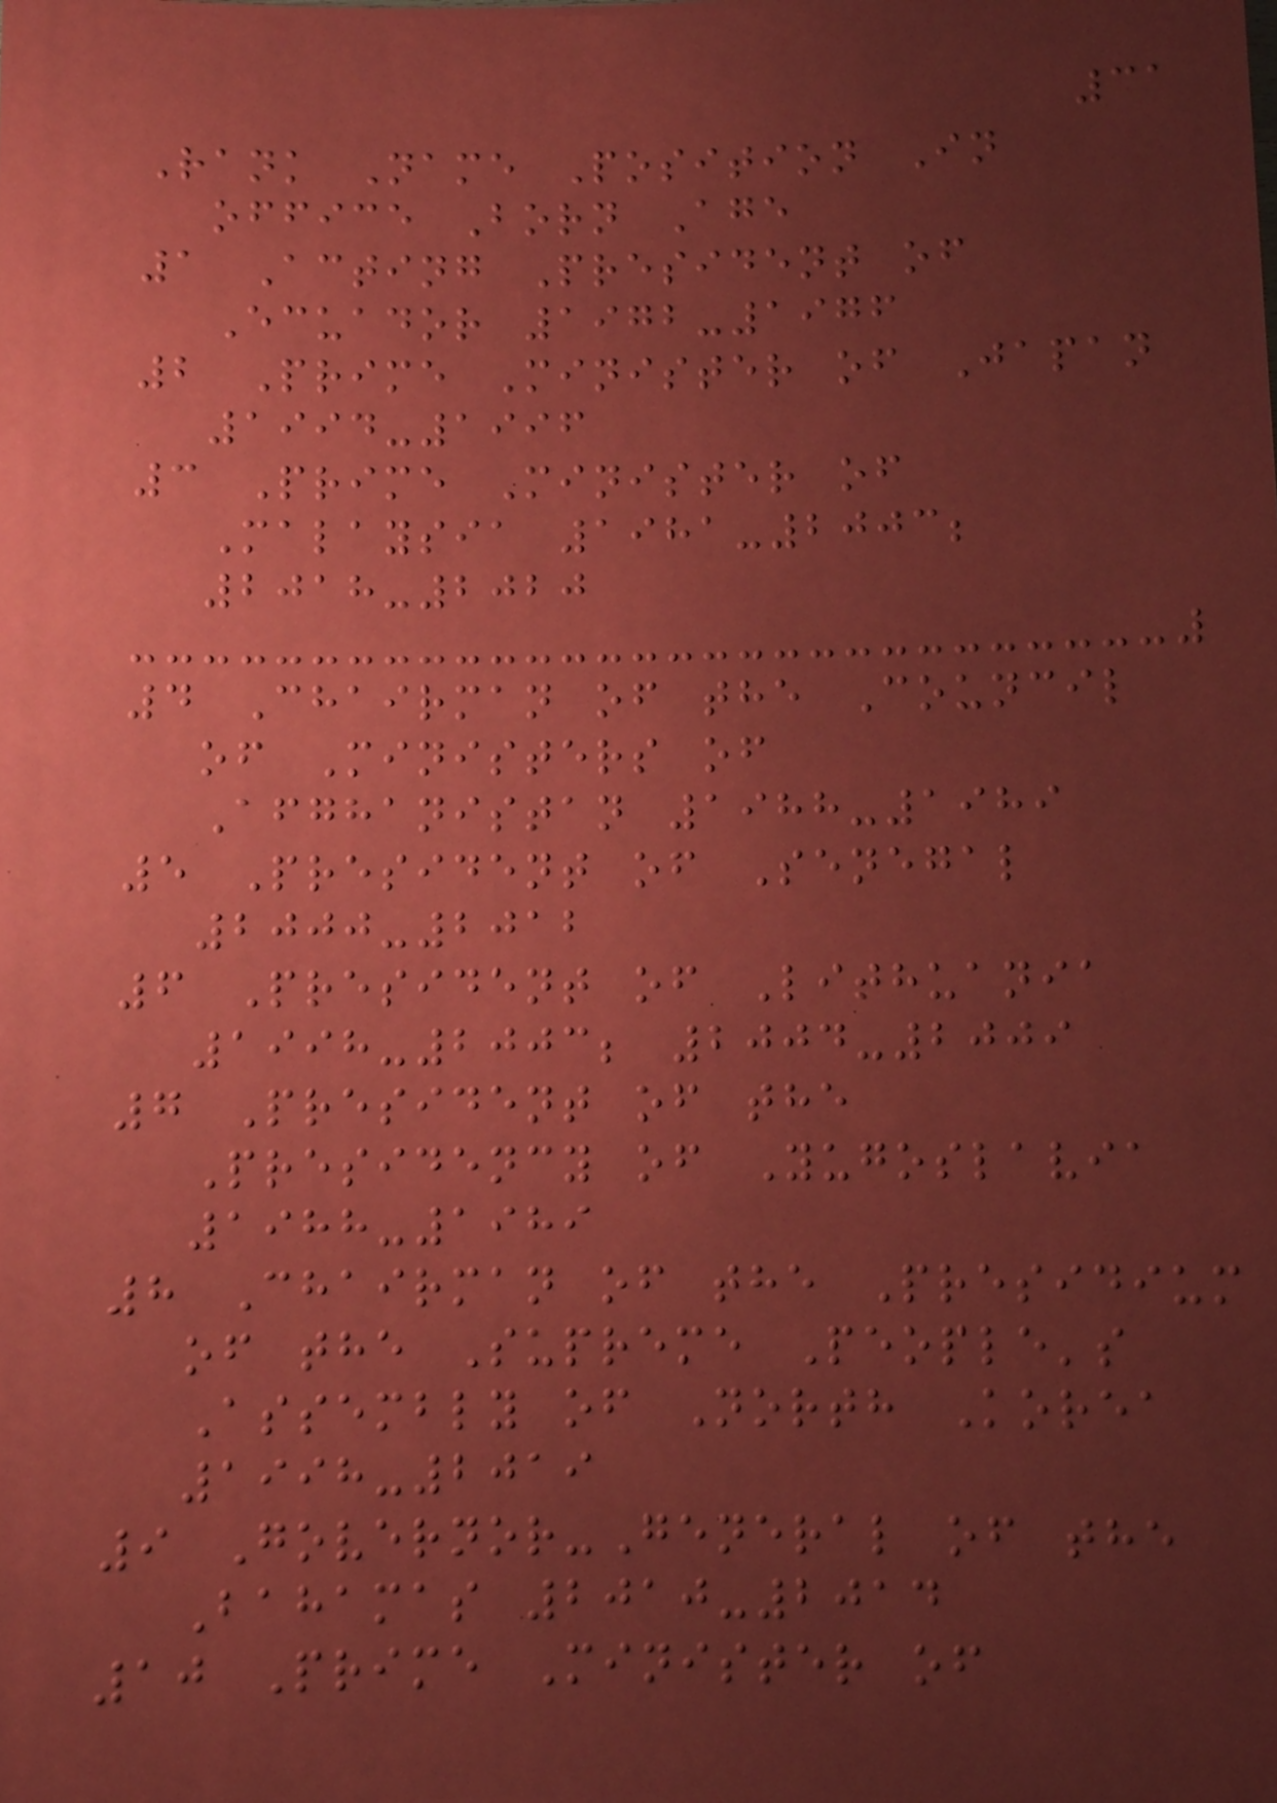31
Rank Name Position In
office Born Age
1 Acting President of
Ecuador 1972-1976
2 Prime Minister of Japan
1994-1996
3 Prime Minister of
Malaysia 1981-2003;
2018-2020
4 Chairman of the Council
of Ministers of
Afghanistan 1988-1989
5 President of Senegal
2000-2012
6 President of Lithuania
1998-2003; 2004-2009
7 President of the
Presidency of Yugoslavia
1988-1989
8 Chairman of the Presidium
of the Supreme People's
Assembly of North Korea
1998-2019
9 Governor-General of the
Bahamas 2010-2014
10 Prime Minister of
